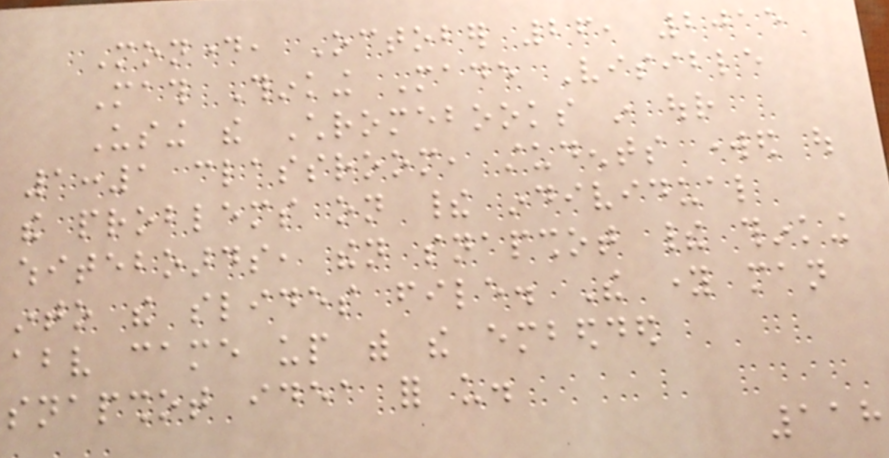Monday, October 26, 2015
Math Thinking Made Visible
Using the Chromebooks in our
1:1 classroom, students worked out
the problems on their individual
whiteboards, then snapshot their thinking
into the slides file. The young man
above came up with the embedded
snapshot idea for us.
118
